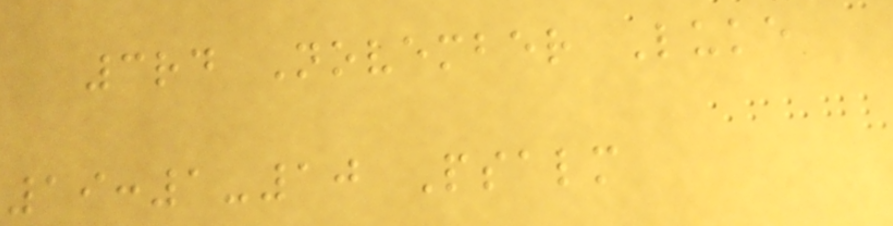3rd November Luke
19:1-10 Psalm
